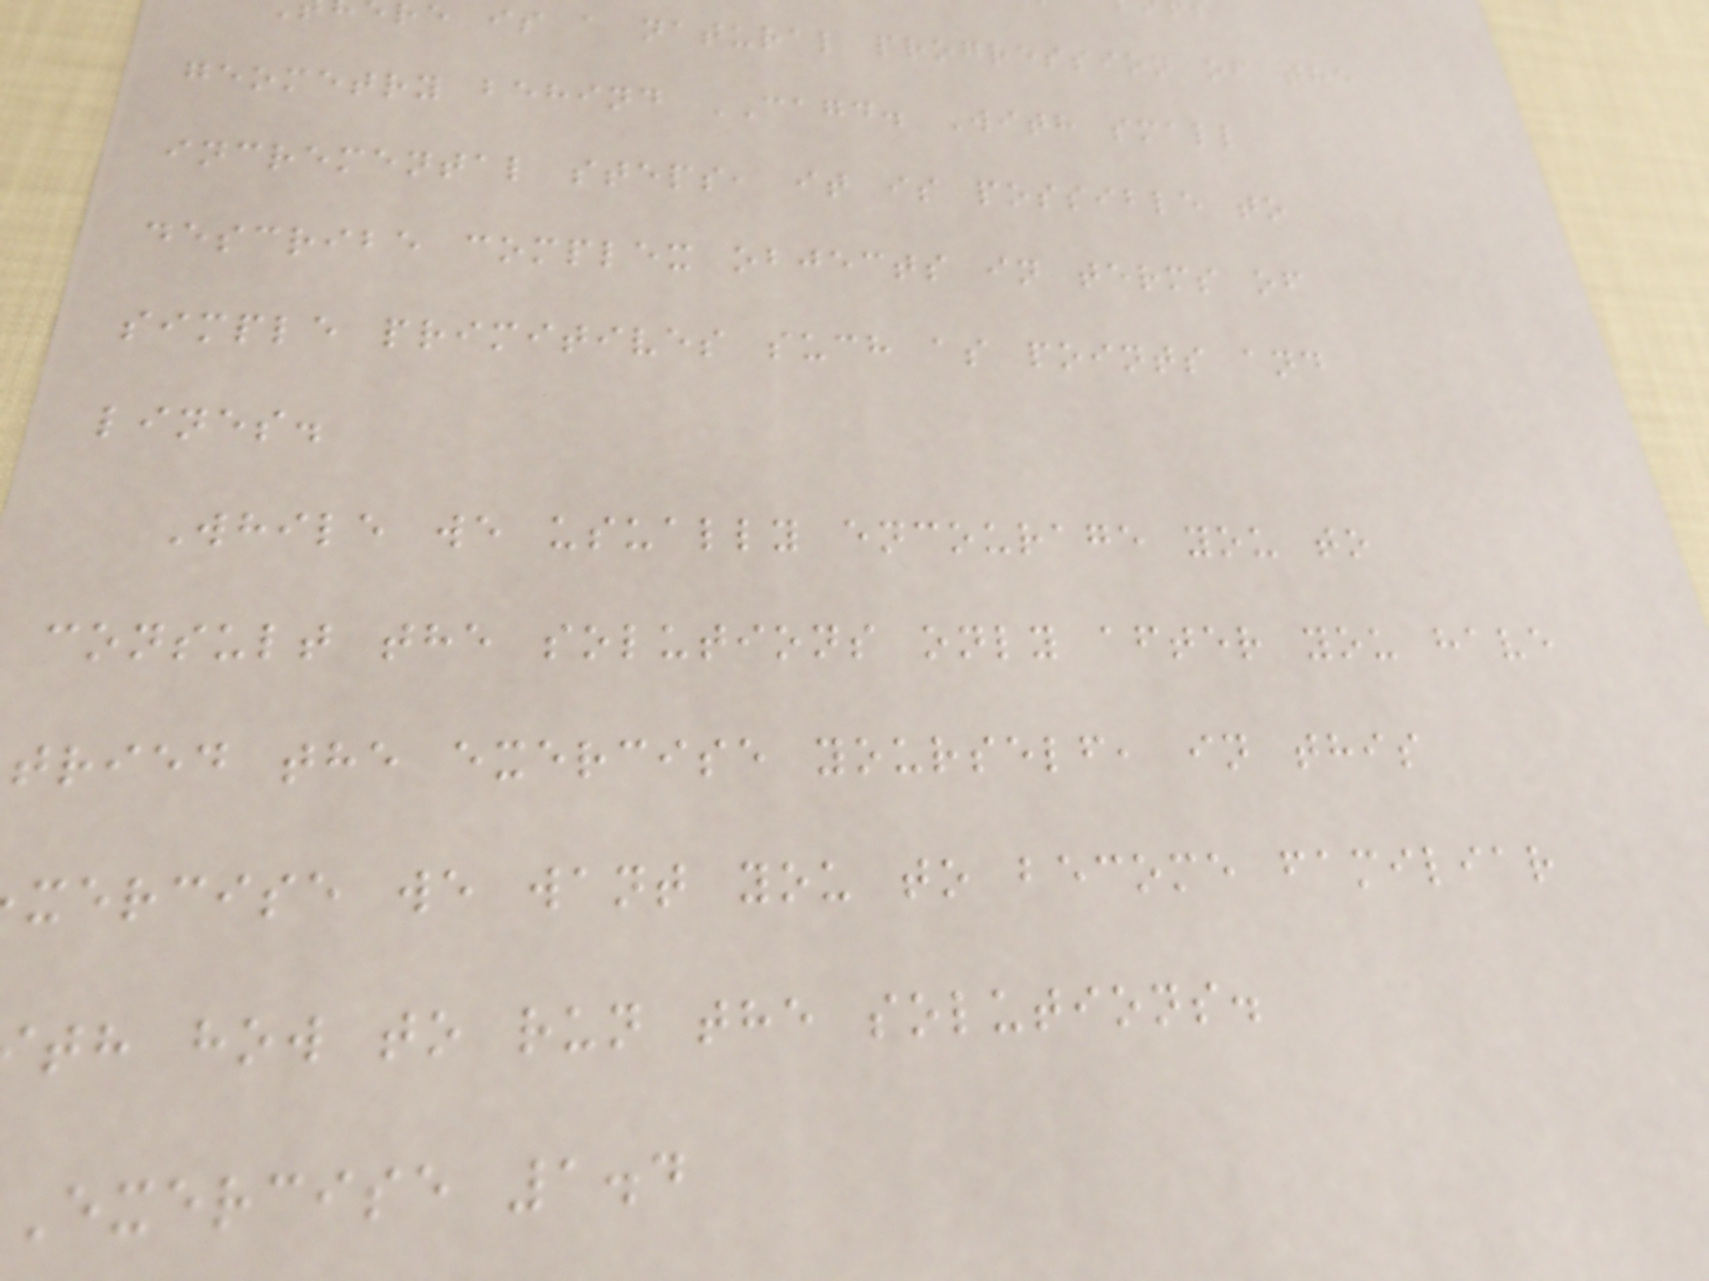re is a natural progression of the
geometry behind CAGD. With small
incremental steps, it is possible to
describe complex objects in terms of
simple primitives such as points and
lines.
While we usually encourage you to
consult the solutions only after you have
tried the exercise yourself, in this
xercise we want you to become familiar
th how to run the solutions.
Exercise 1.4
